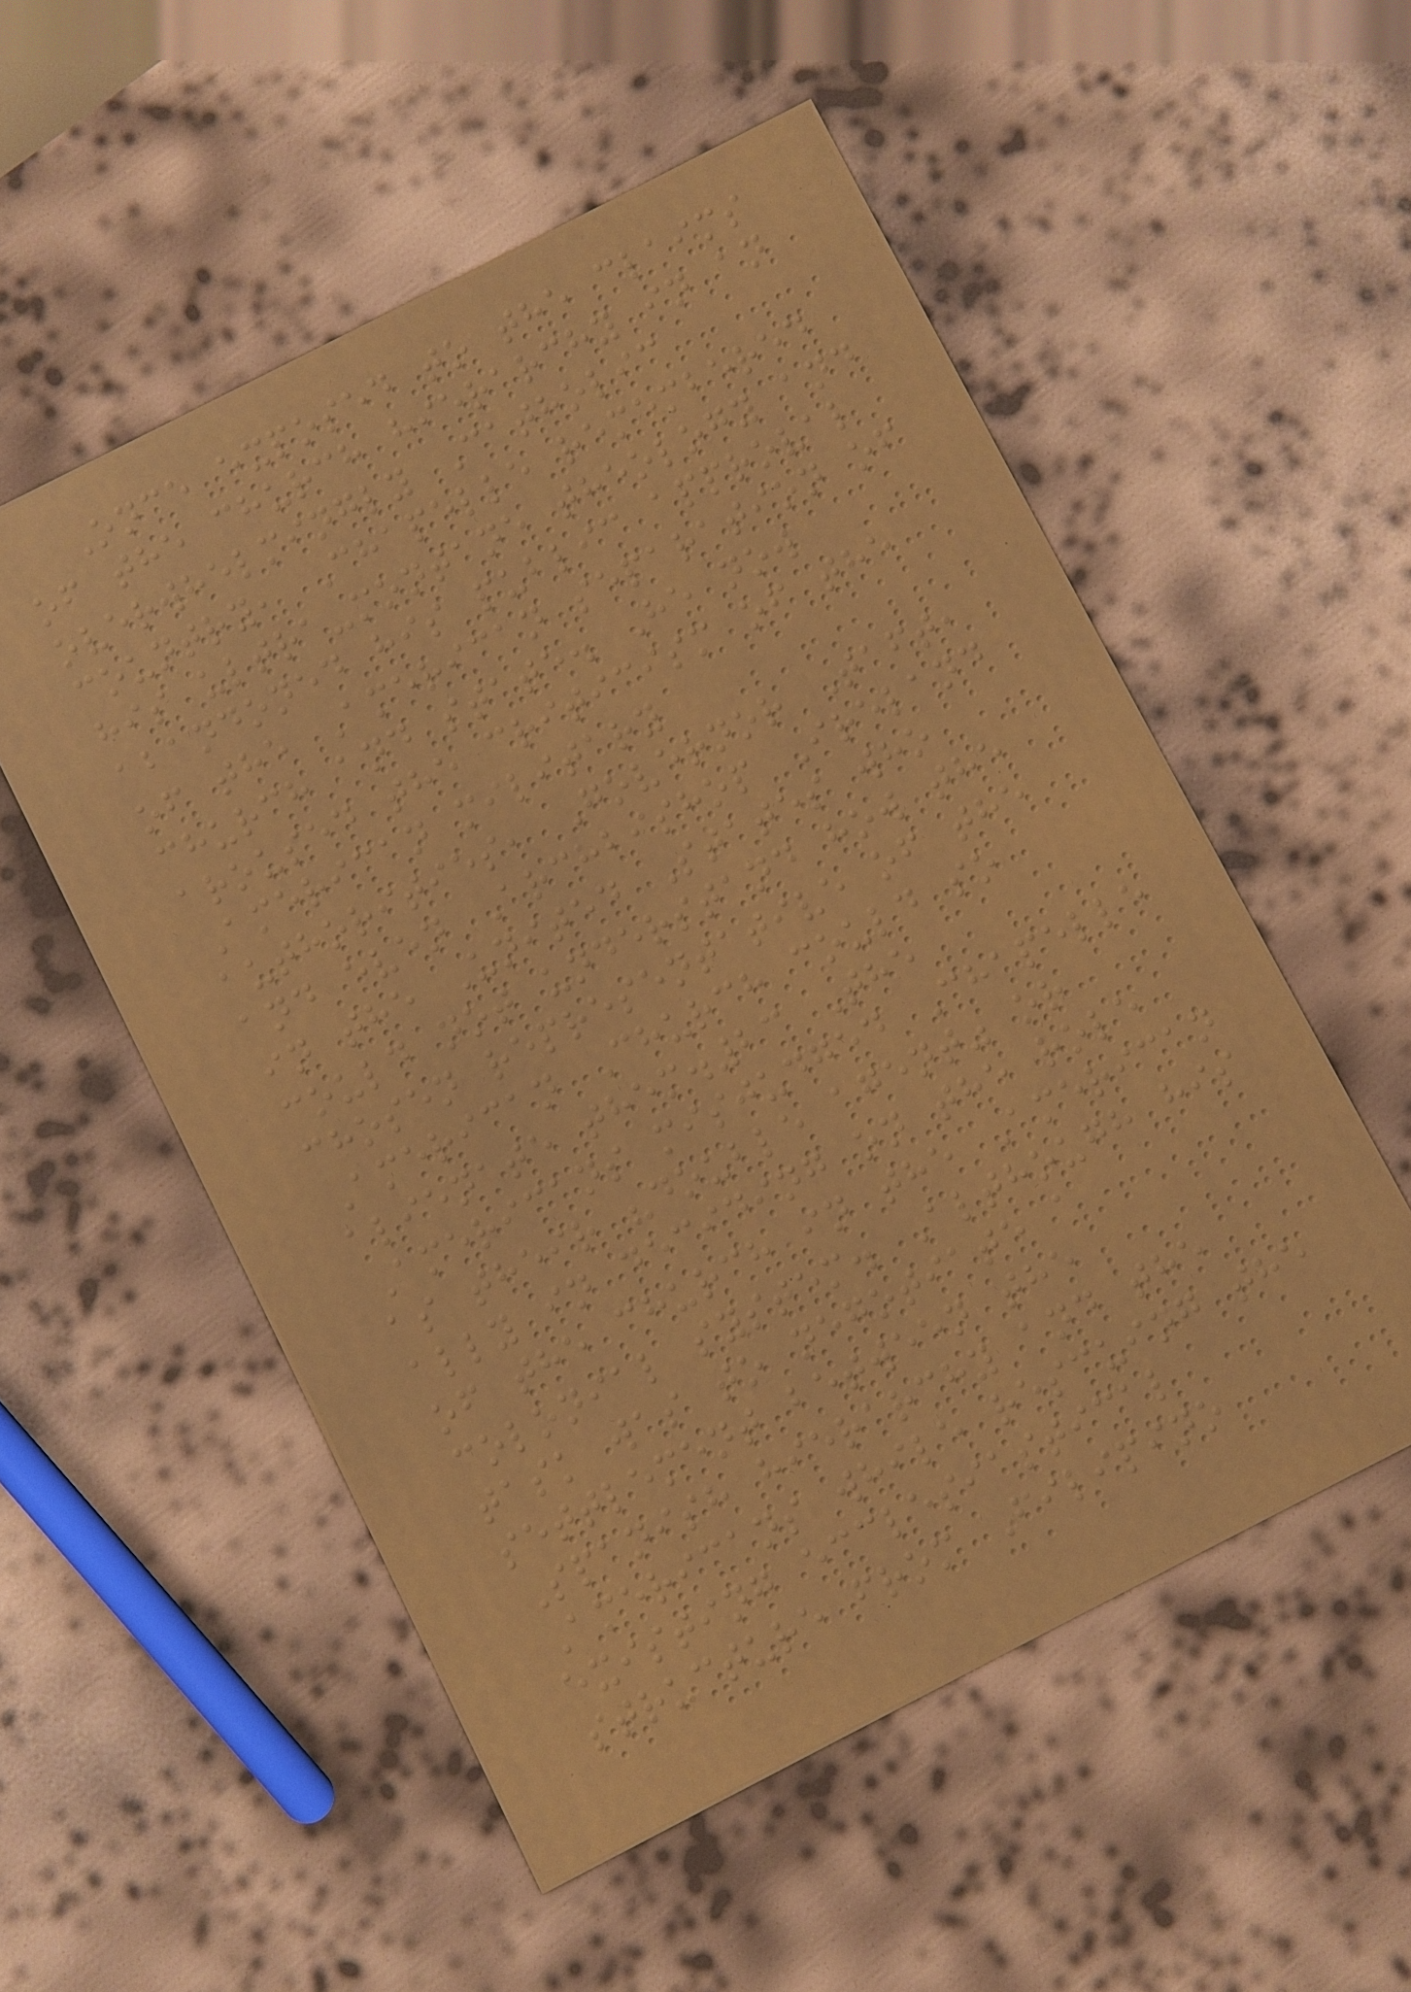Once exposed to the claims
of the church hierarchy in an
overwhelmingly Catholic
country, Chapelle remembered
his ultra-montane theology and
abandoned his public approval
of the American separation of
church and state. He now
aroused the criticism of the
American military
authorities, Governor Taft,
and even Archbishop Ireland
in the United States who
could not understand how the
chosen representative of the
American Church could so
alienate them.23 The
Americans misjudged Chapelle
as their "double agent" or
ally in deciding on the role
of the church in the American
colonial system. Although his
task was to negotiate a
settlement between the
Spanish hierarchy and the
Americans while rescuing the
existing ecclesiastical
structure from Filipino
